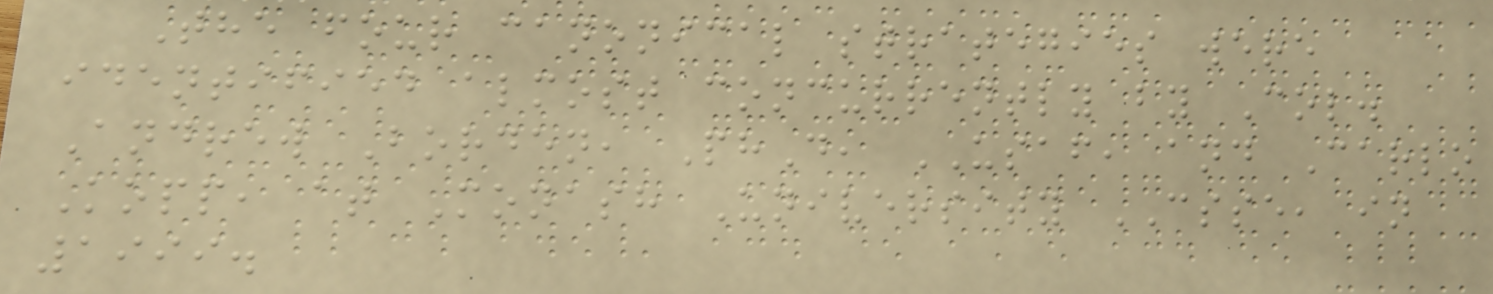The four canonical strategies were
identified almost concurrently by Col.
Andrew Borden, PhD, USAF, and Carlo
Kopp, at Monash University CSSE, in
1999.
